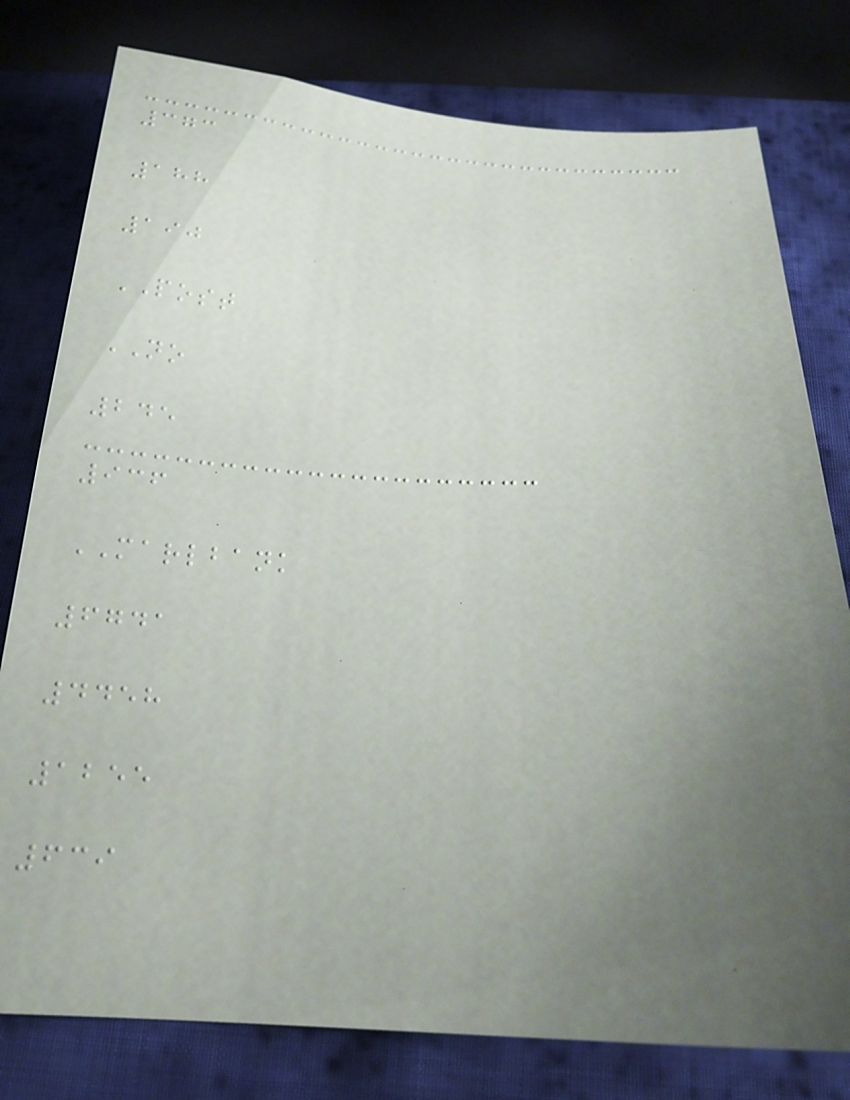373
188
190
POST
NO
245
936
MARLBANK
6741
4458
1255
639
